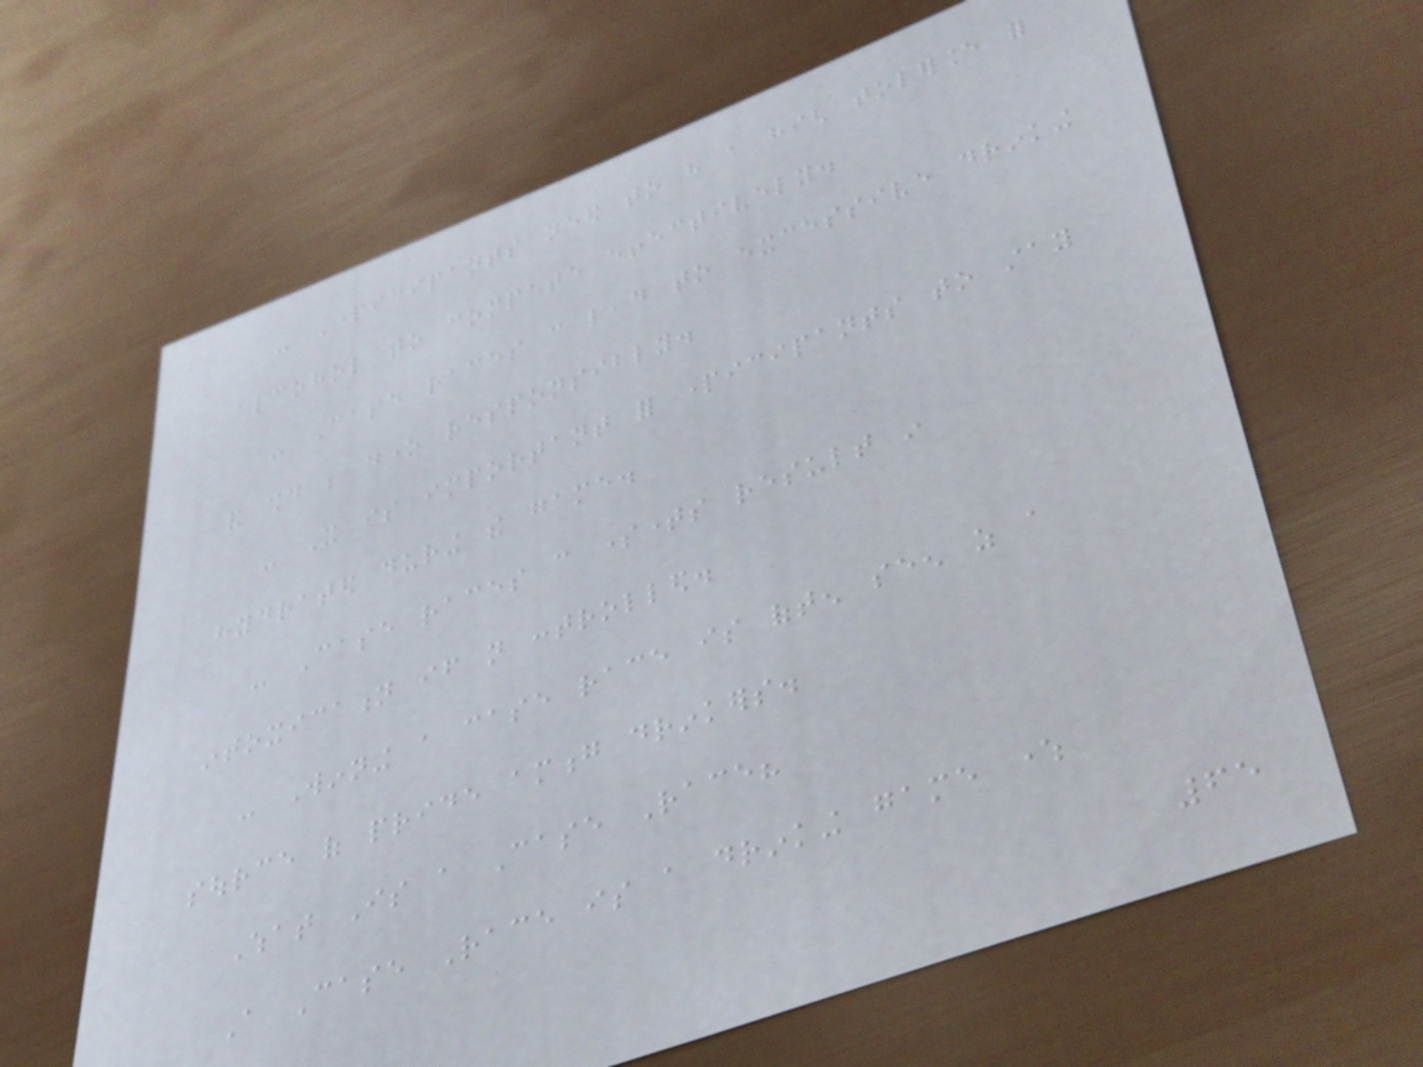- Participants need to have a high tolerance for
alcohol to compete effectively.
- Case races can lead to excessive drinking
and should be done responsibly.
- It is important for participants to stay
hydrated during the game.
- Case races can sometimes result in
intoxication if not controlled.
- Winning a case race is often seen as a
source of pride among drinkers.
What Is a Case Race?
A Case Race is a drinking game where
65
